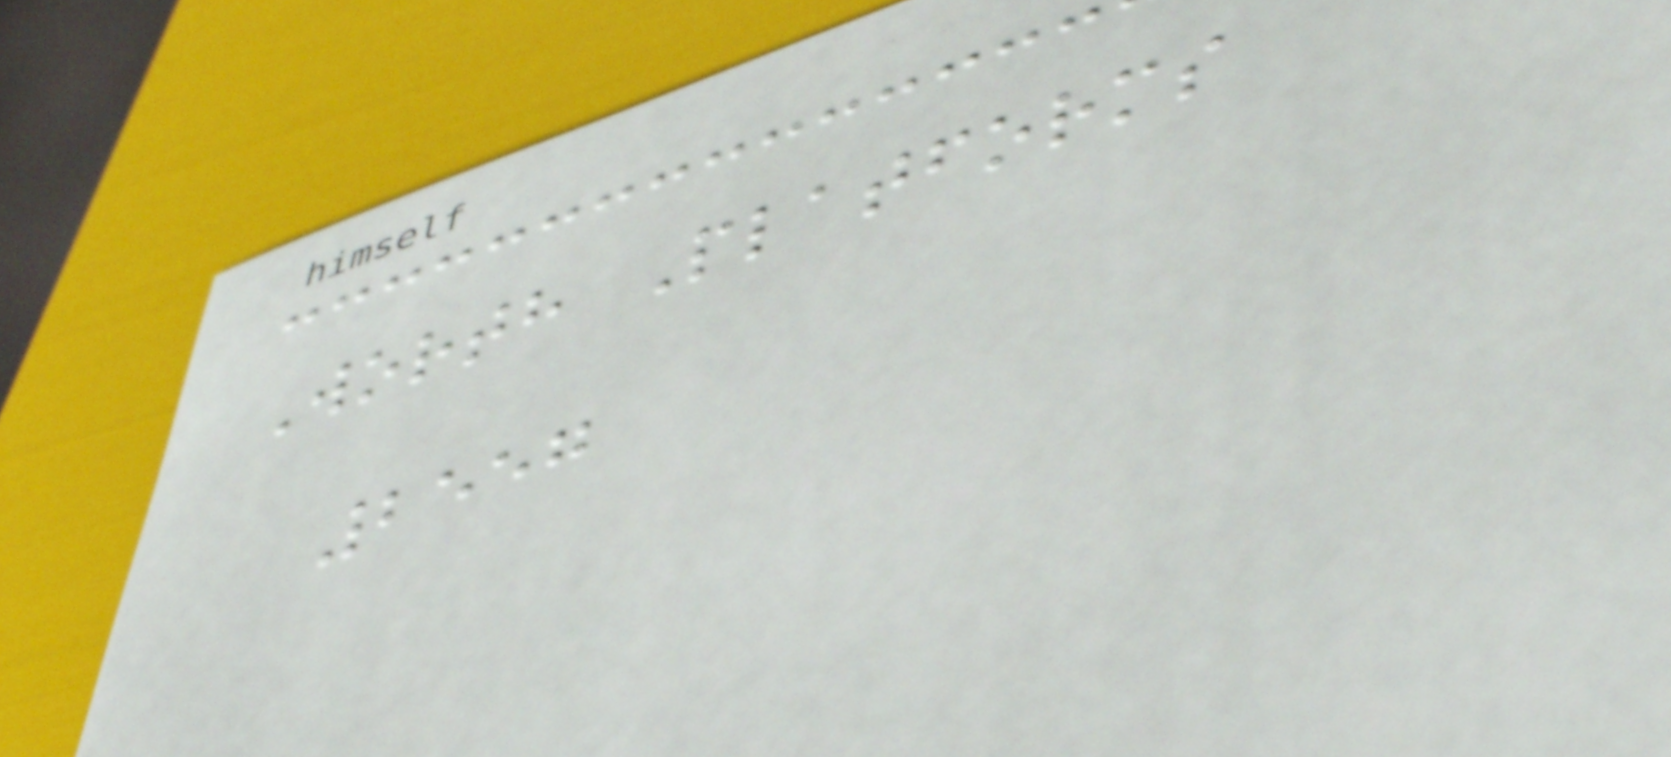Worth Platforms
2557
